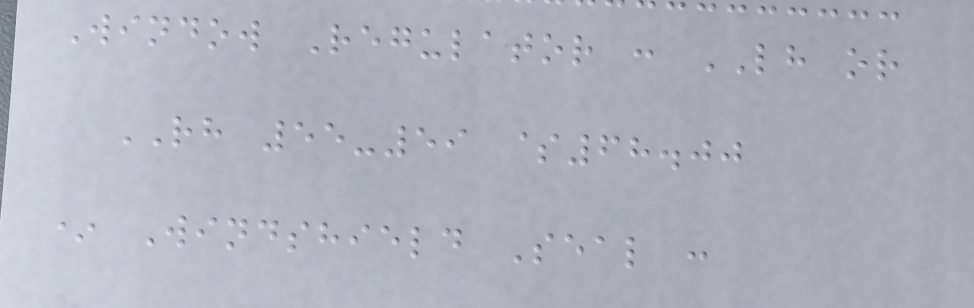Window Regulator : LH or
RH 55-59 $68.00
* Windshield Seal :
